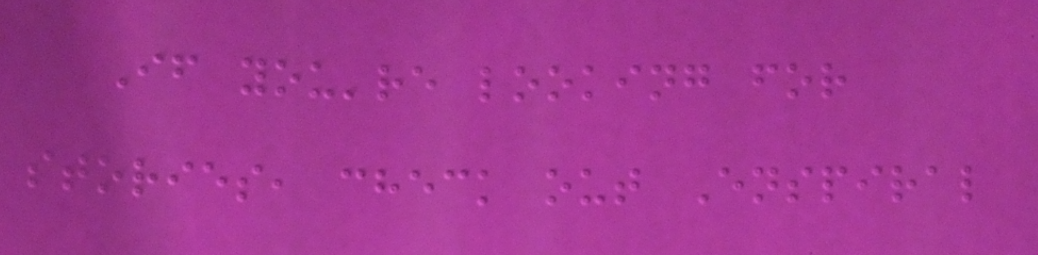If you're looking for
stories, check out Enspiral
